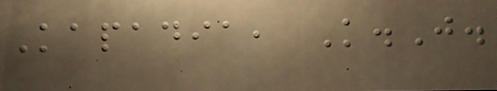Kapadia, K.J.
